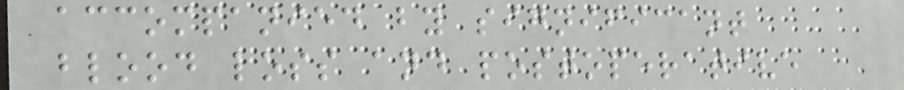accompanied by significant
blood loss and postoperative
